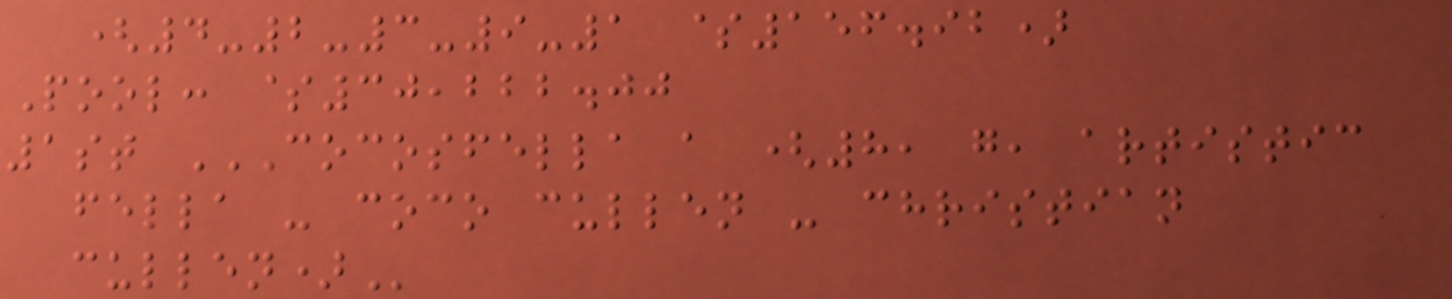(4-2-3-9-1 $156.92)
Pool: $30,222.00
1st COCOSFELLA A (8, G, ARTISTIC
FELLA - COCO CULLEN - CHRISTIAN
CULLEN)
